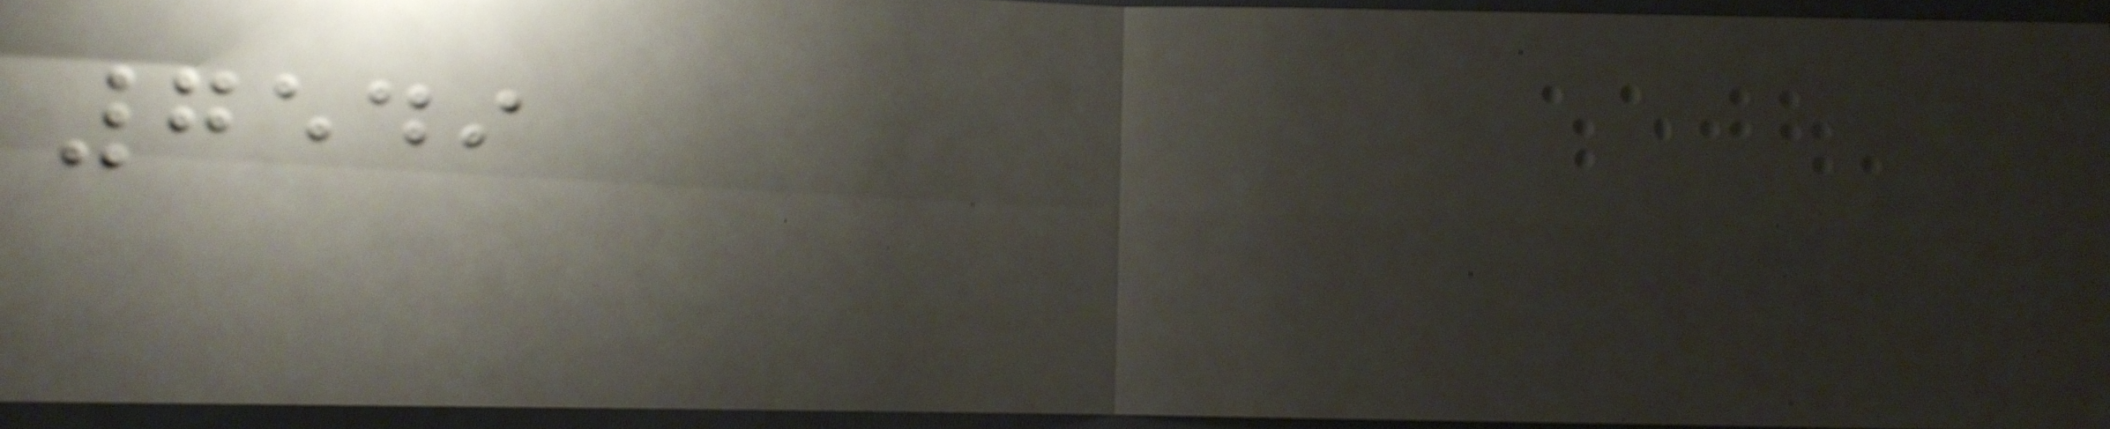7549
